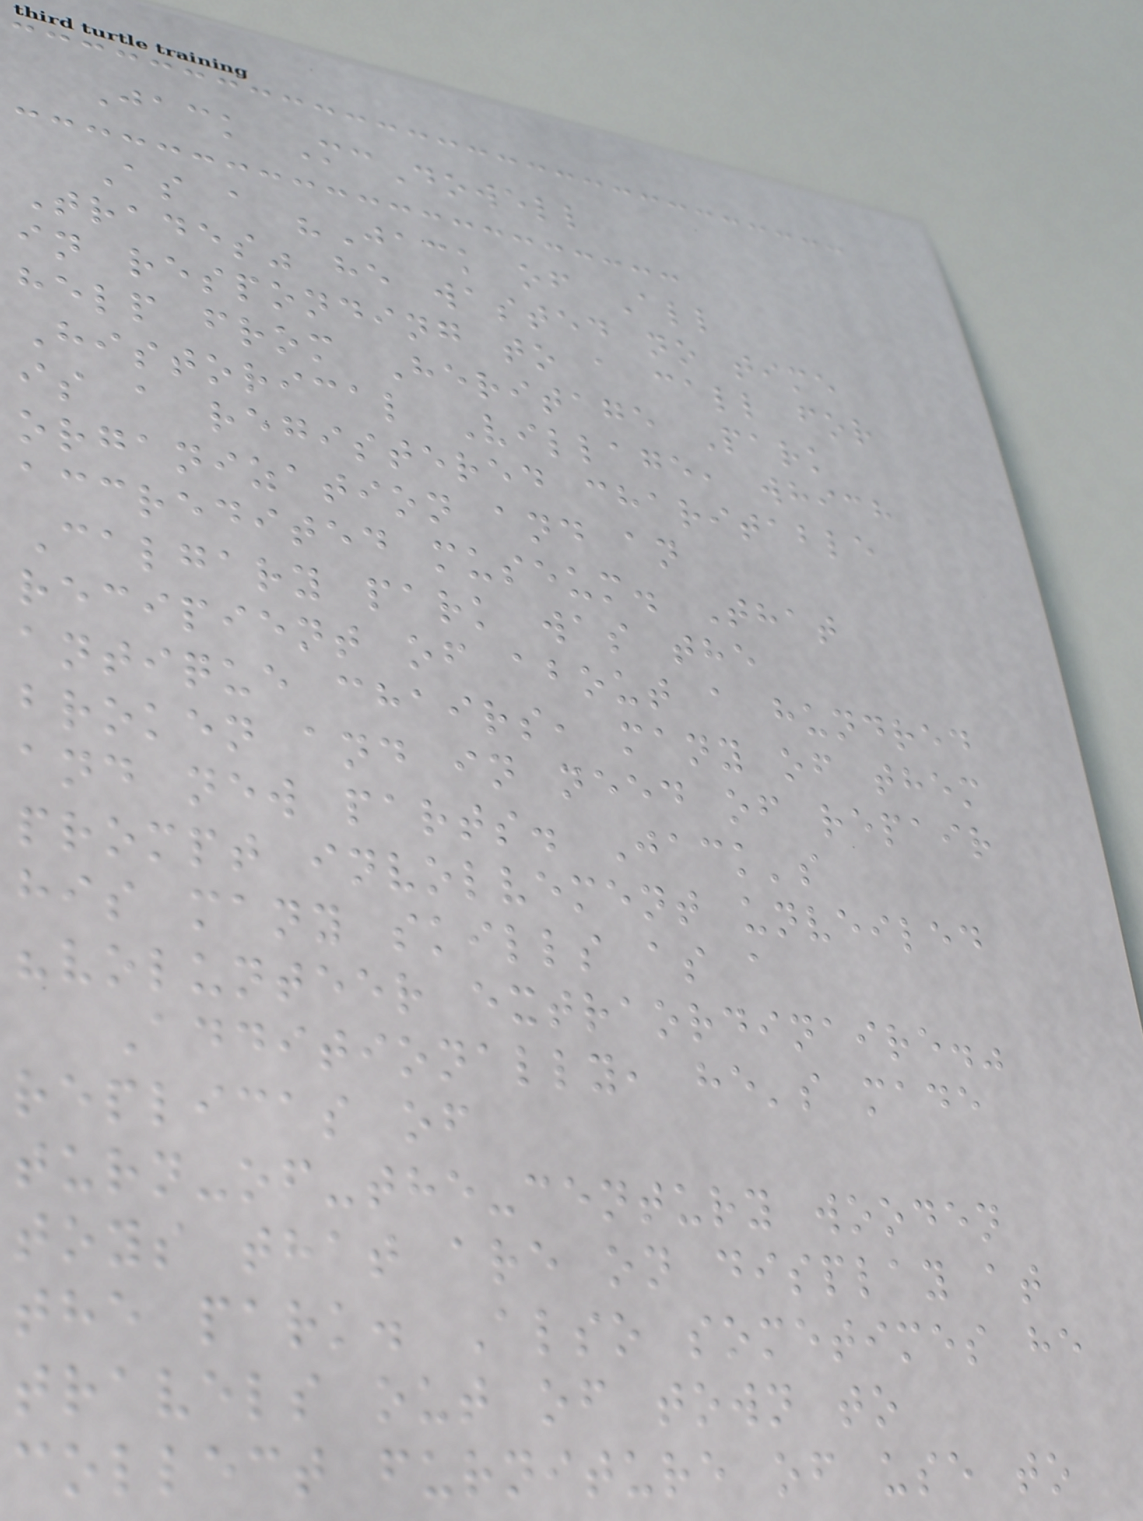Jack McDowell
As a "Jack of All
Trades" he wasted no time
in responding to a call for
help from Heritage Park
Historical Village, which
is a registered charitable
organization and an
accredited museum. That
Calgary park was the
recipient of about a hundred
antique chairs, many of them
broken and in need of repair
and new parts. Jack's
prompt involvement unveiled
his many skills as a
"volunteer extraordinaire."
Additionally, he's made
replicas of
turn-of-the-century wooden
toys that are on display at
the park. Also sometimes he
travels out of town to
collect furniture of use to
